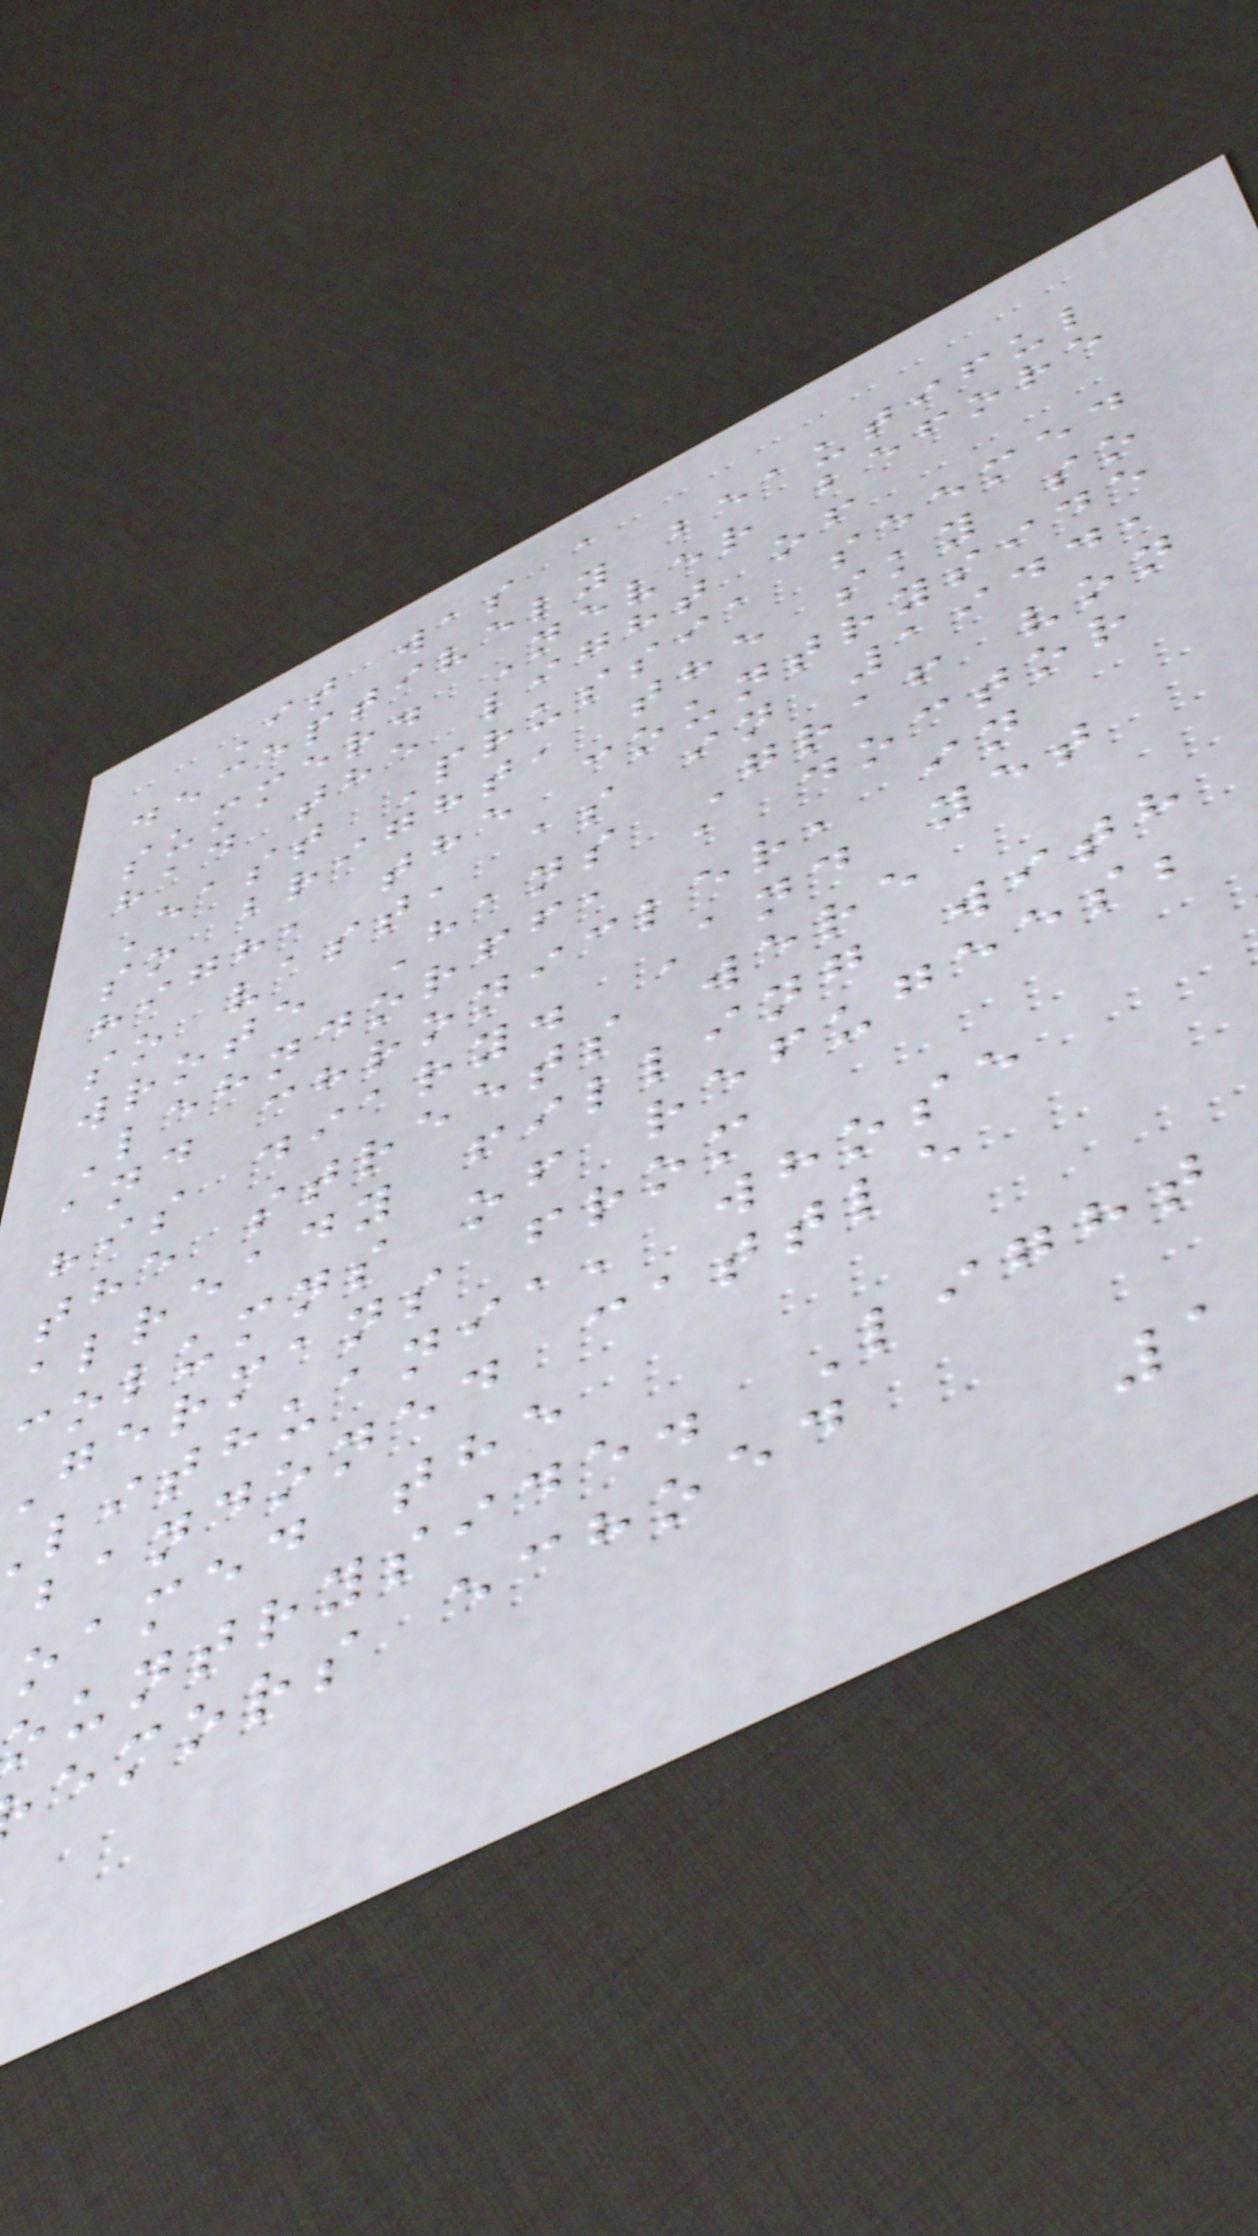It was a
deceptively beautiful
summer. Never before
had the light of
East Prussia seemed
so bright, the sky so
high, the countryside
so vast, as in 1944,
wrote Hans Graf von
Lehndorff, a doctor
and chronicler, in
his diary. And yet
the streets were
already filling with
columns of refugees;
germans from
lithuania, whose
bandoned cattle
oamed the
ountryside. Light
emors echoed
